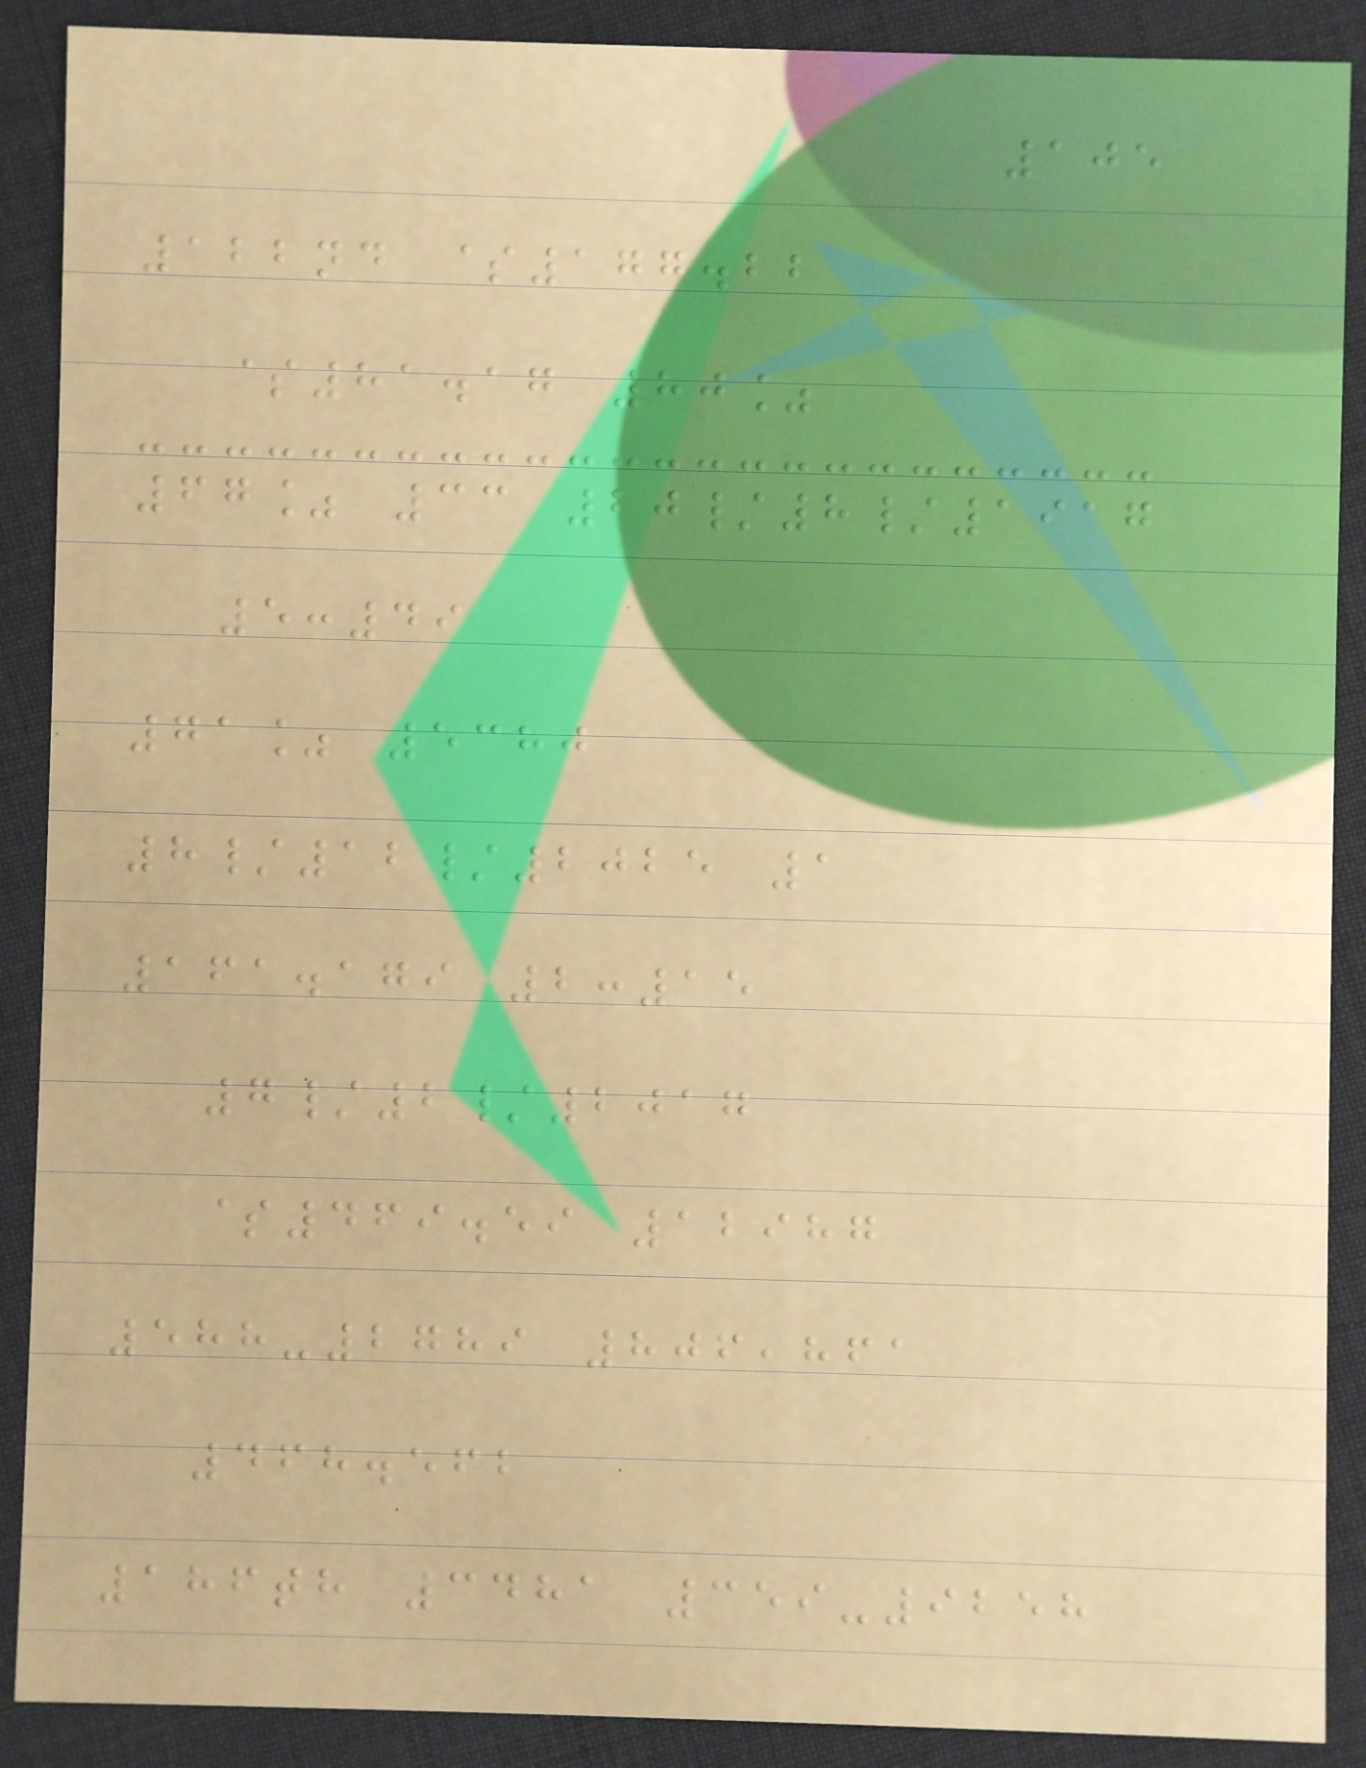105
122nd $177.22
$81.17 80%
67% 33 20/8/1917
5:49
71% 5380
8/12/2025 1
161.179 2:15
7/2/2017
$469.59 12987
588-2789 806,861
468.562
186th 3481 359-9258
